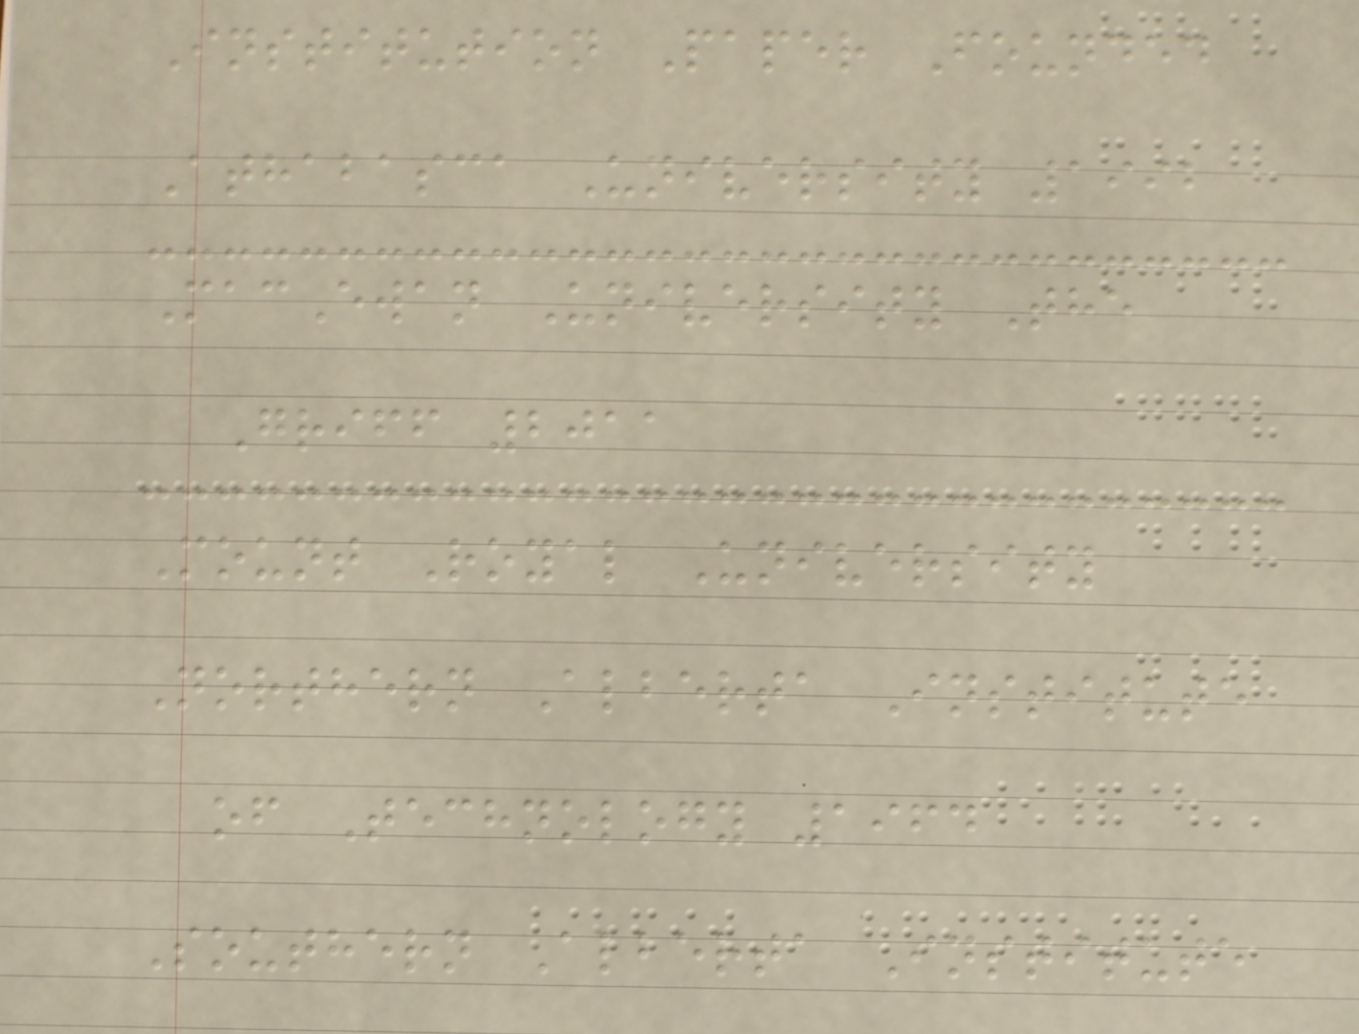Institution Paper Founded
Athabasca University 1992
MacEwan University The
Griff 2011
Mount Royal University
Northern Alberta Institute
of Technology 1964
Southern Alberta Institute
